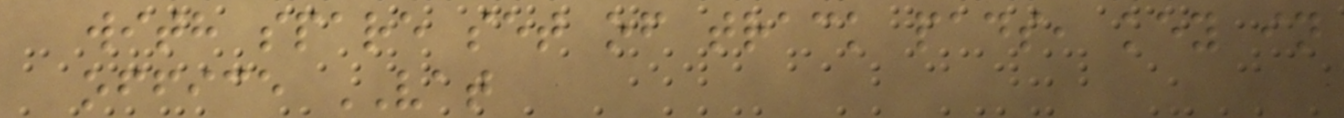with spare set of track pads, key in
office VAT
